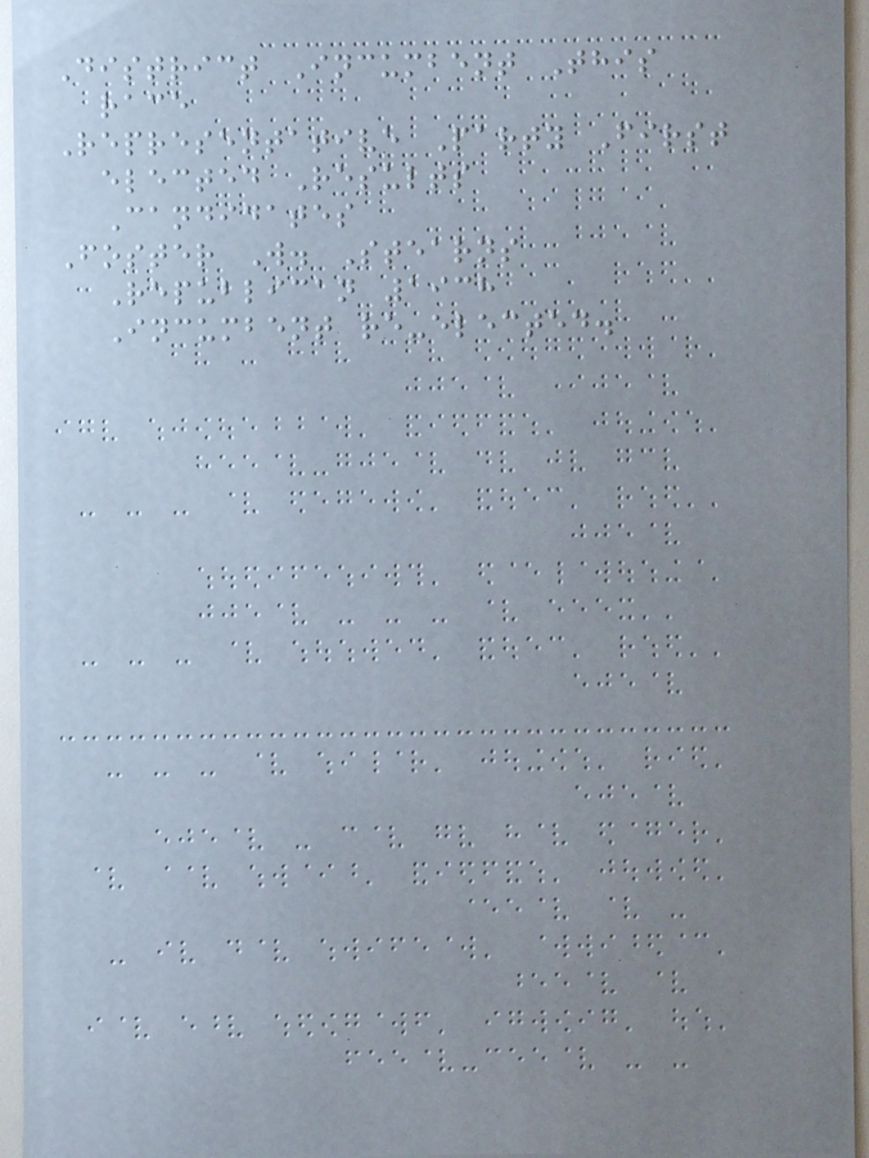District Incumbent This
race
Representative Party First
elected Results
Candidates
Foster W. Stearns
Republican 1938
Incumbent re-elected.
